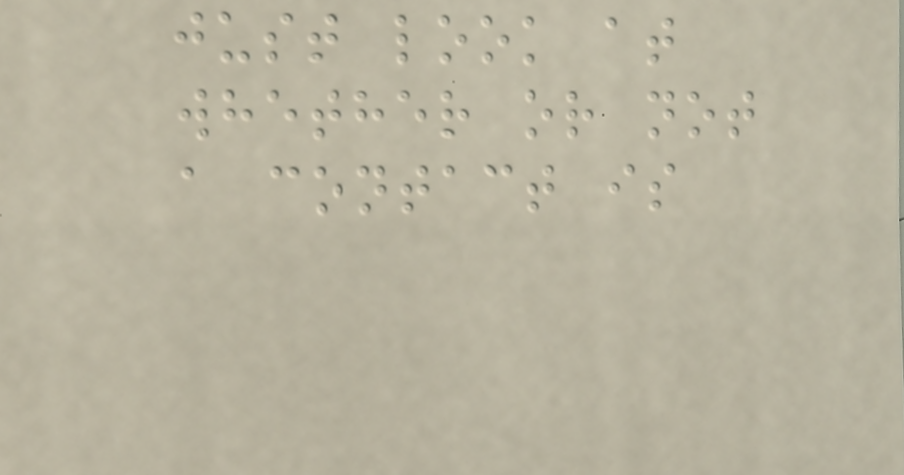just look at
whether or not
a contact is
